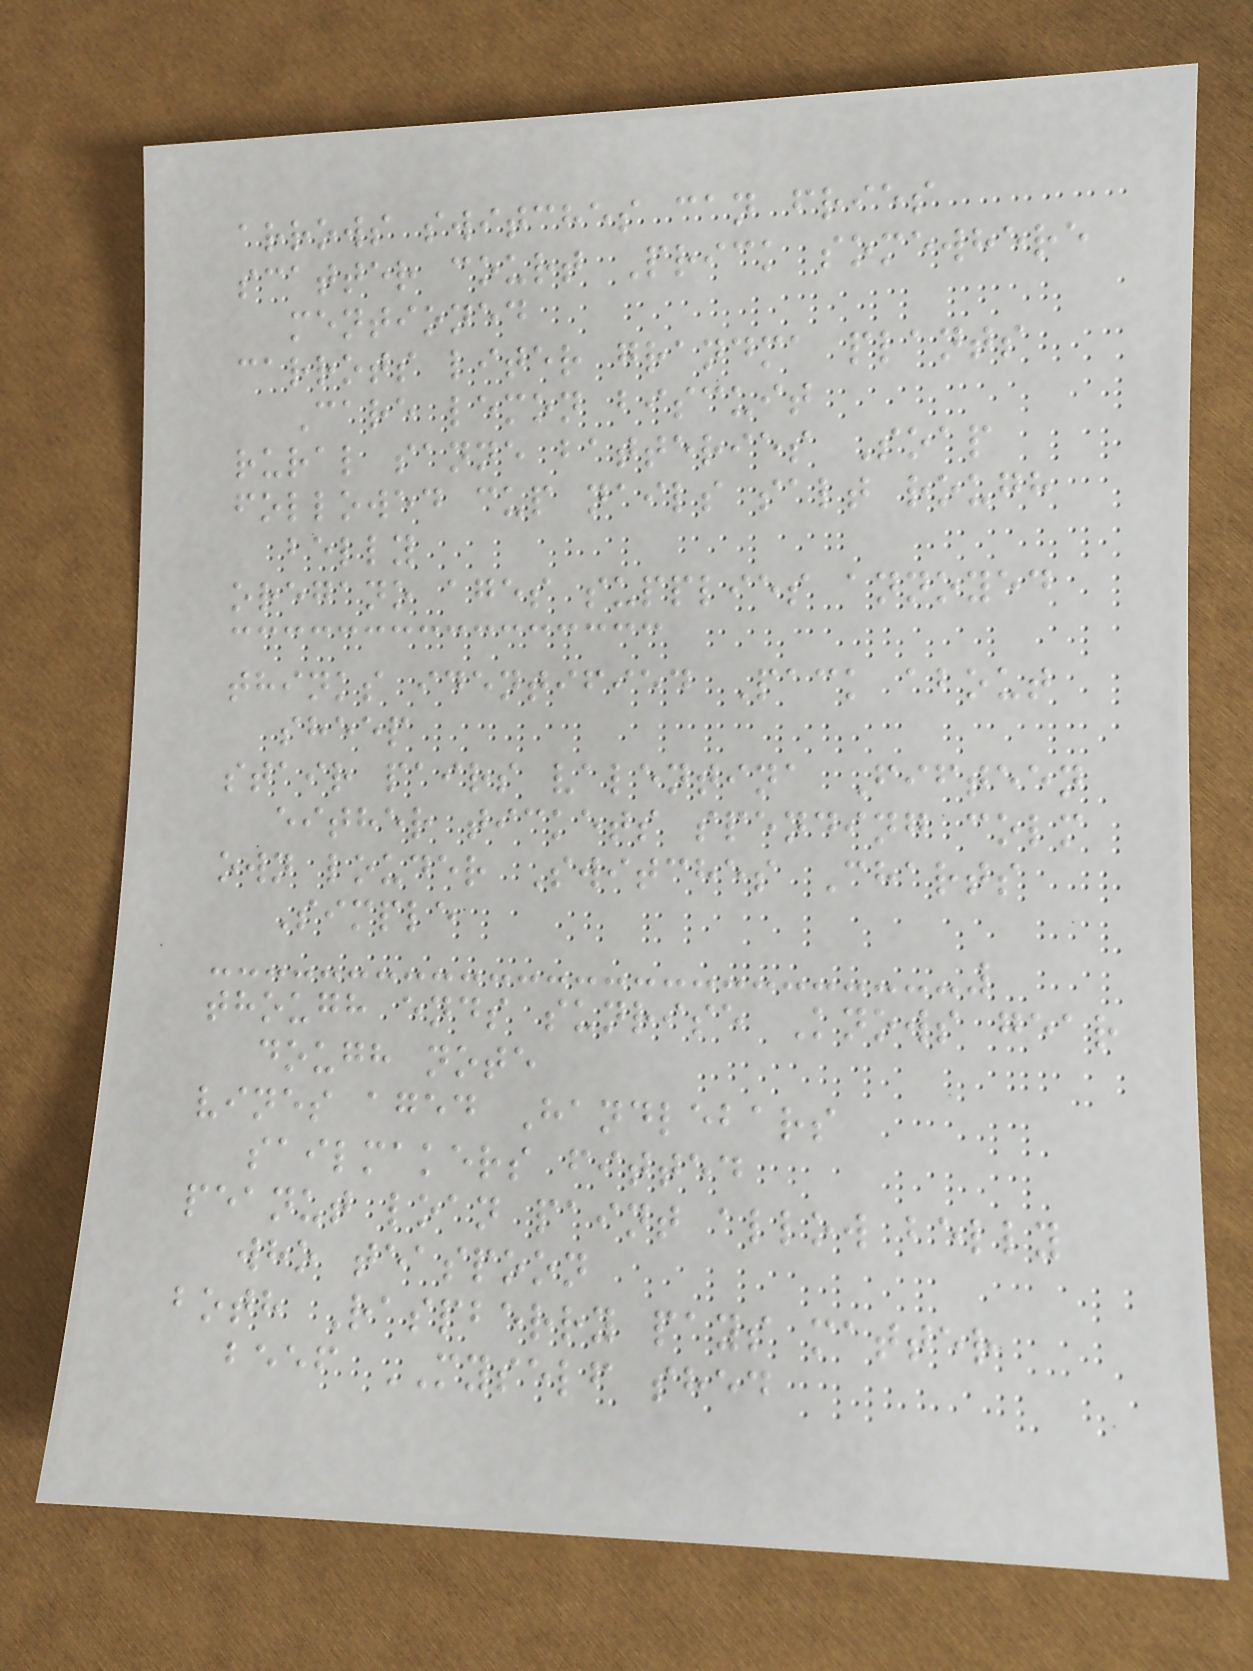arrows switches can fries
scatter court Prick somewhere
mentioned
carrots liter grandma plants
Care lemon biscuit
rural sanne batteries Soap
followed cup nails salt rough
belly
oregano ages supplies annoyed
thinks identified Pack about
sheep
stair pairs valentina Fifteen
either tickets spending colm
own louder Switches Charts
Simple
though ends sunrise Knows gear
dough note
vines aged Handlebars
sailmakers fitted
peanut loan paint allow belly
who teaspoon
both Raspberry pays matter
beef MYSELF shed
